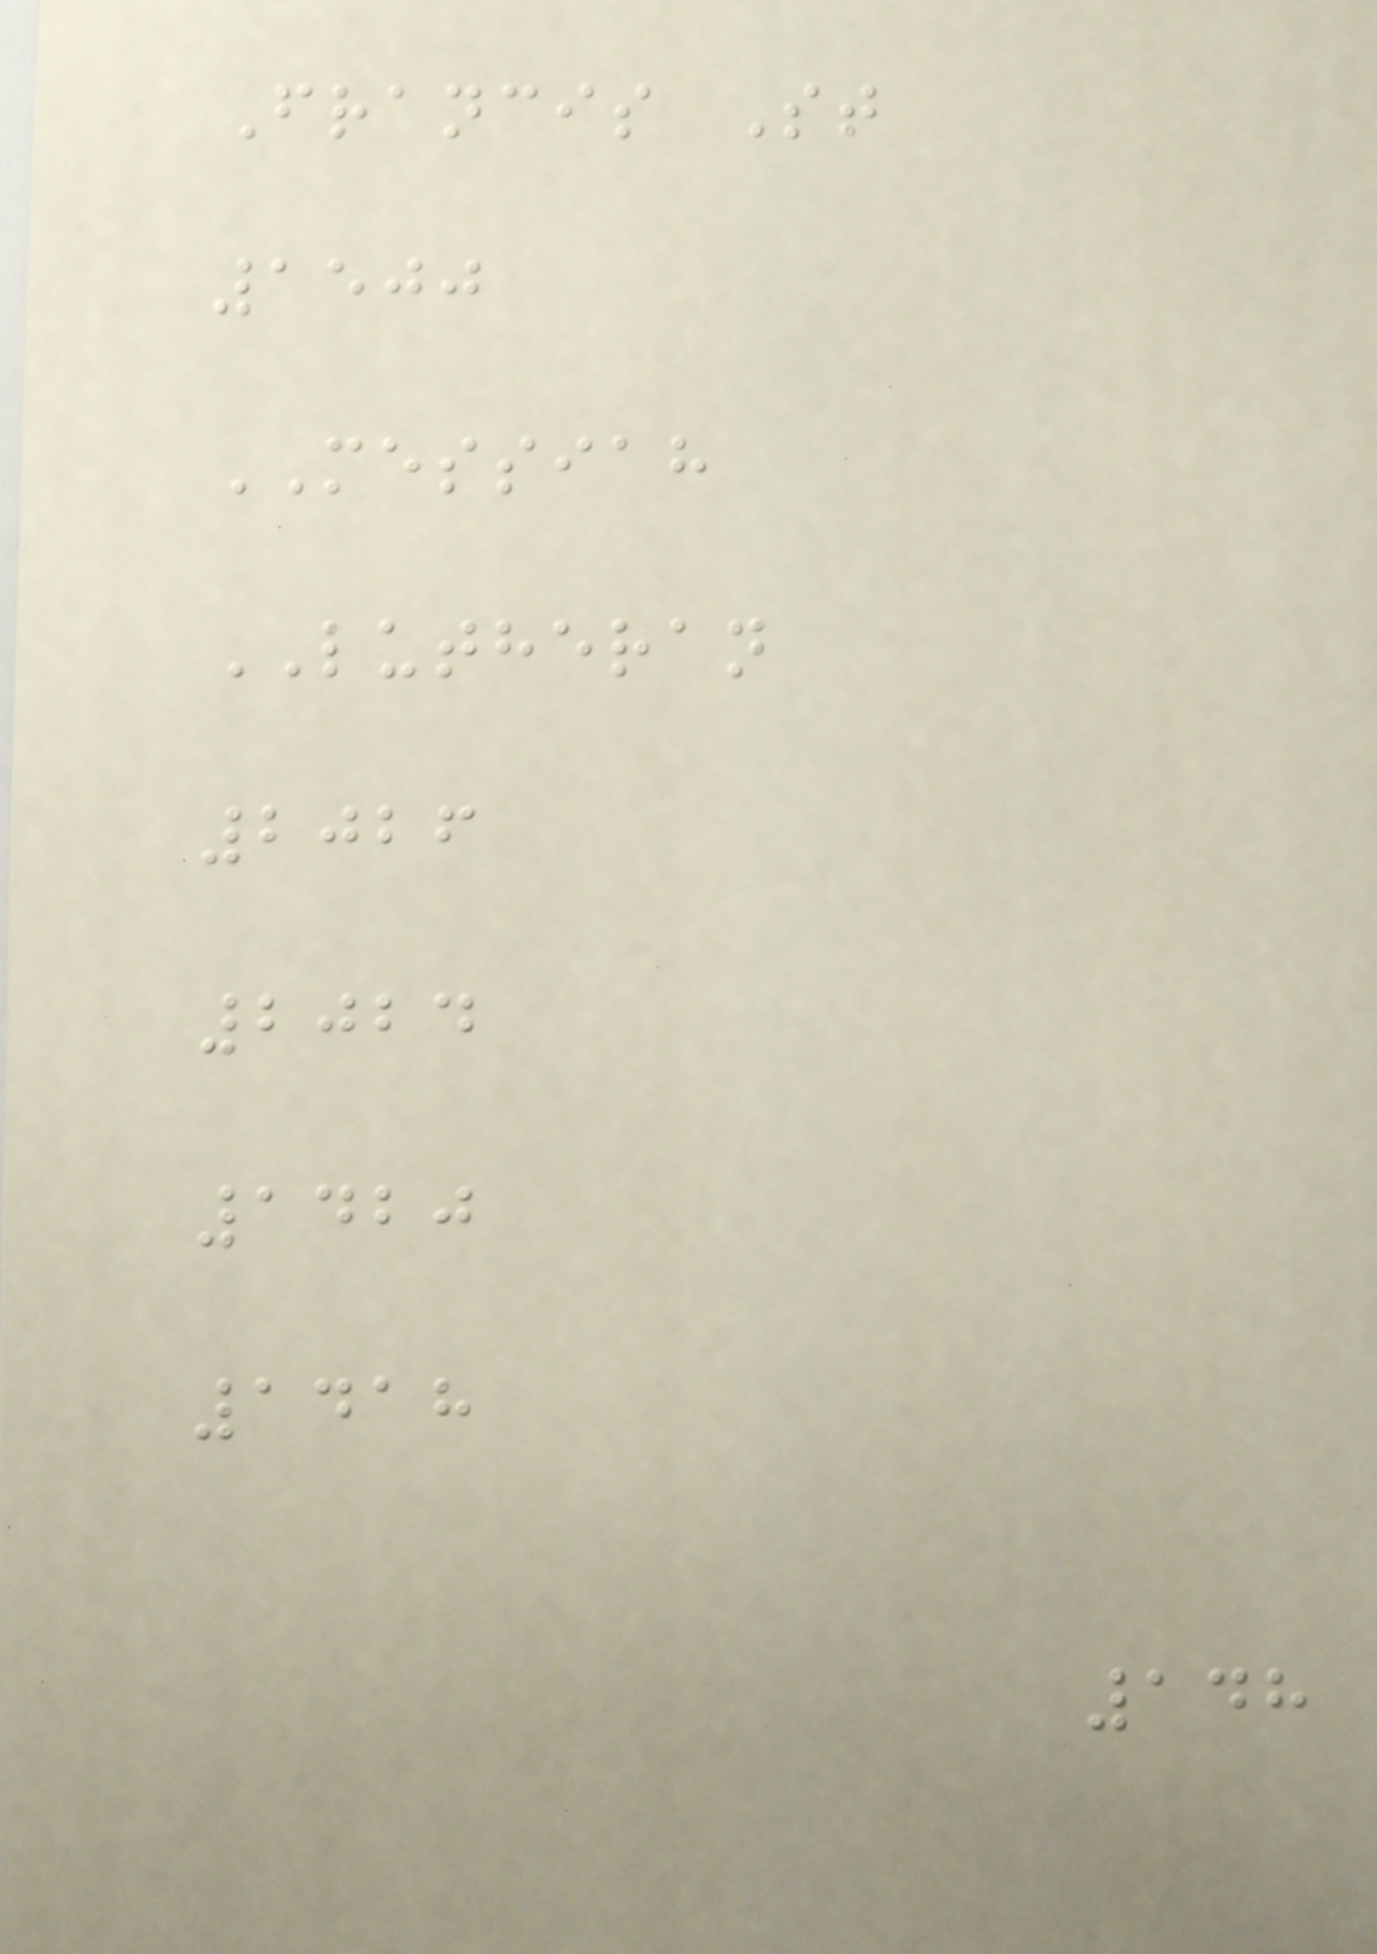Francis St
1500
MESSIAH
LUTHERAN
2026
2024
1420
1418
148
